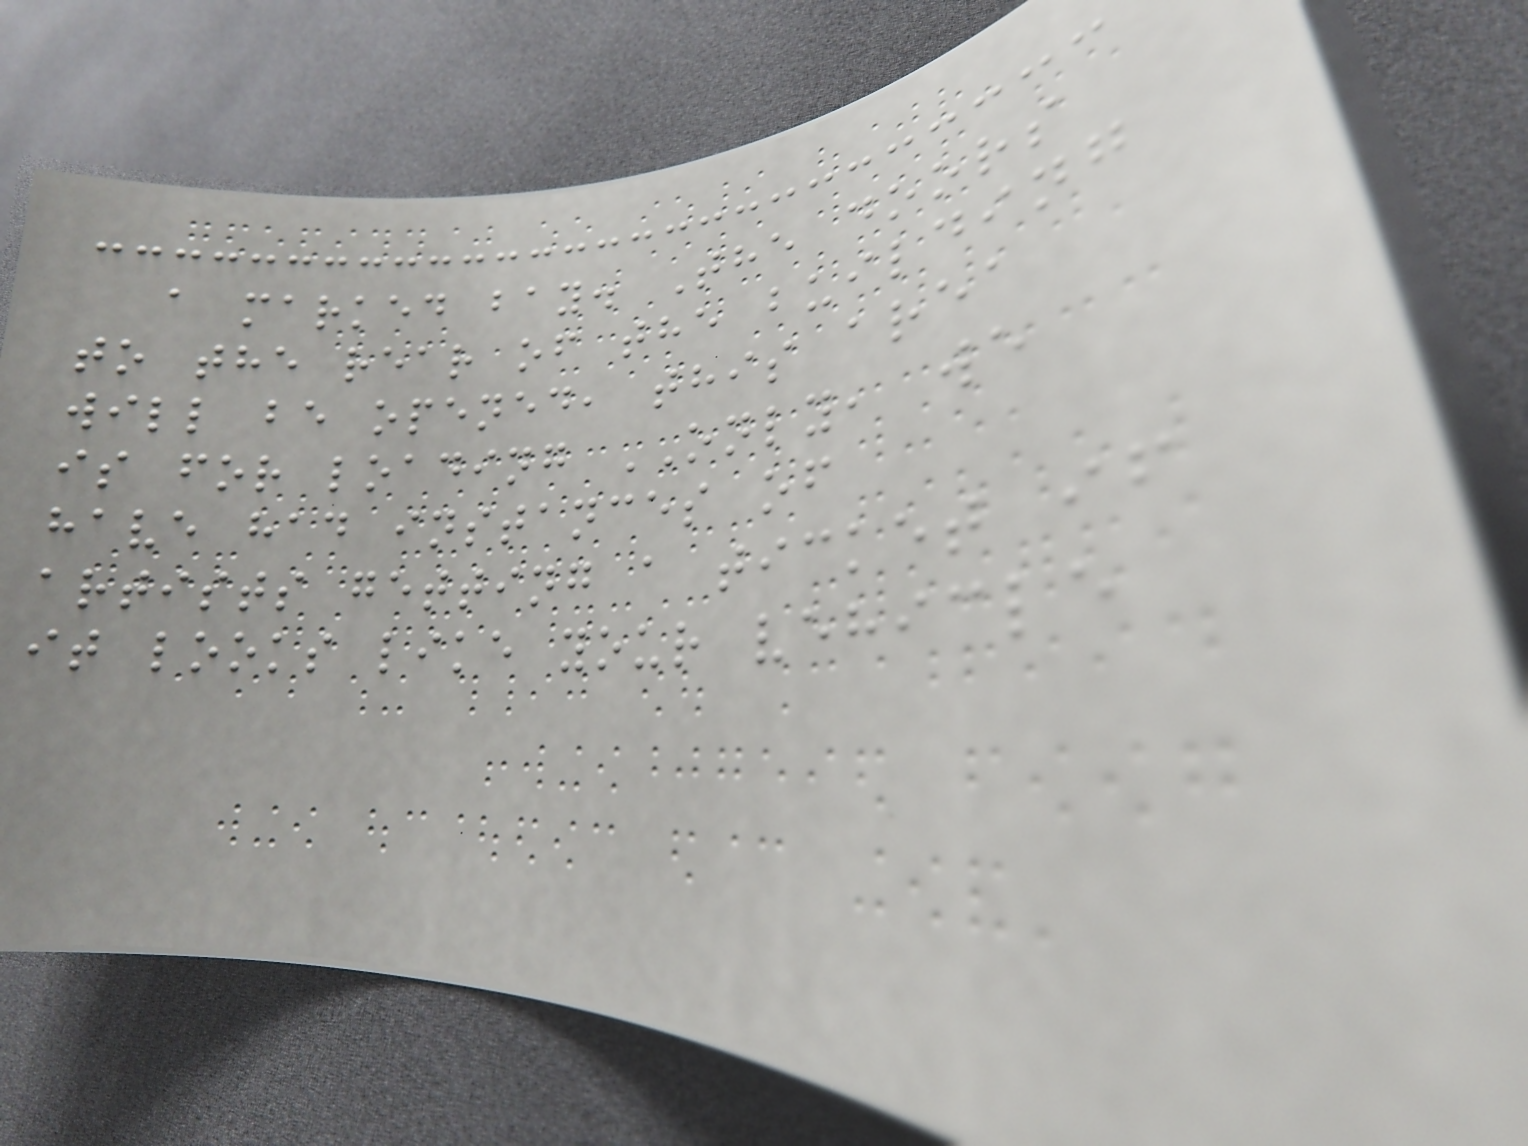a marked bay. The doors
to the rear of the building
will be opened, this area
is for loading ONLY, we
have had instances of
artists getting a ticket if
it looks like your vehicle
